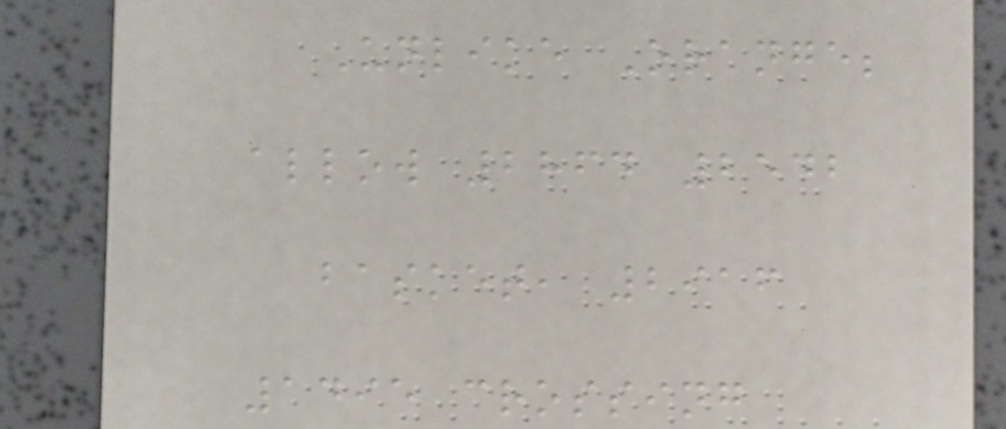Unlike Orange;
allow 2864 2542
basket, 2916
1495 crossing
